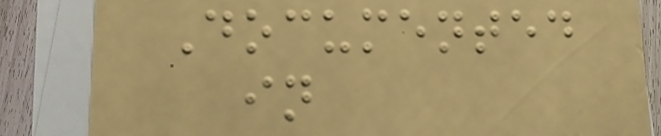Documented
in
